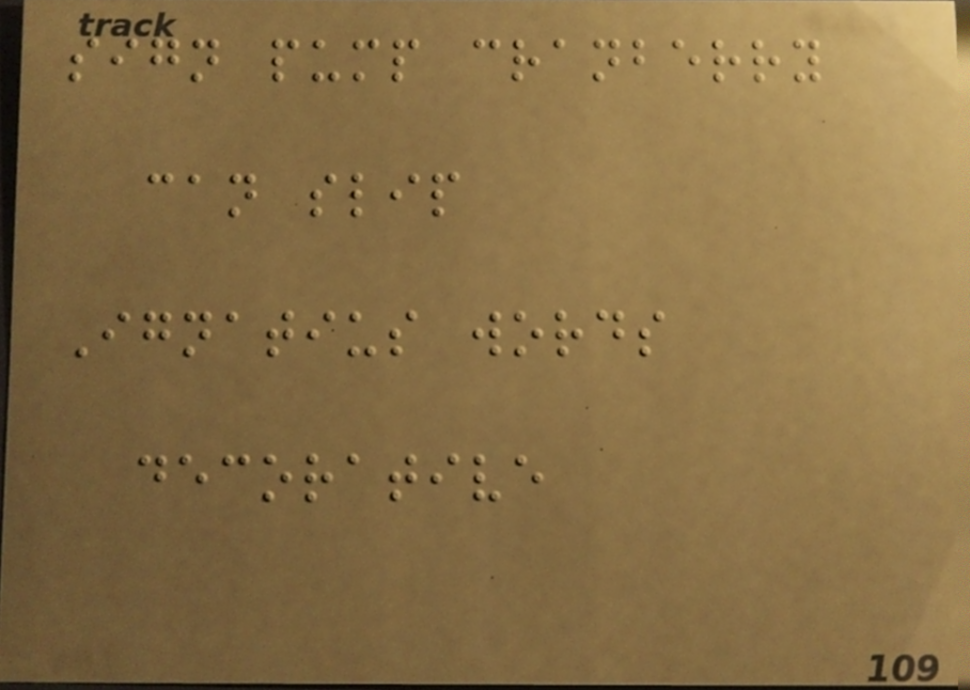sign pump cranberry
can slip
Ignatius words
decorative
